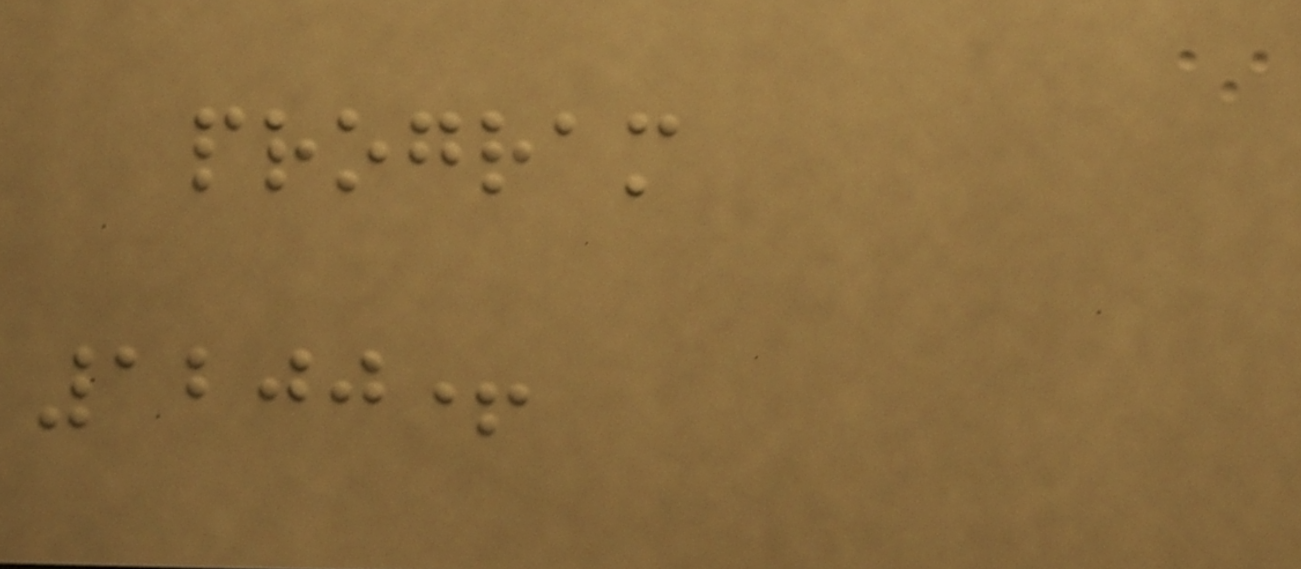program
1200+
